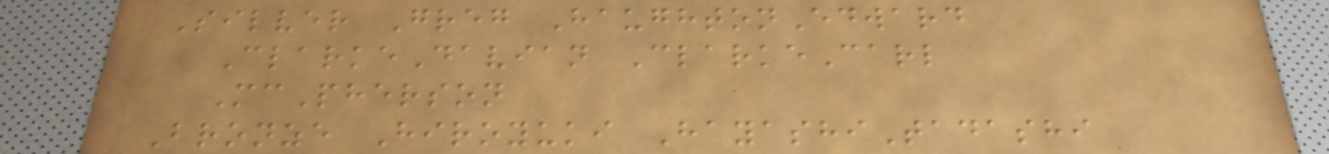Silver Greg HaughtonEdward
ClarkeDavian ClarkeCarl
McPherson
Bronze Hiroyuki HayashiTadashi
